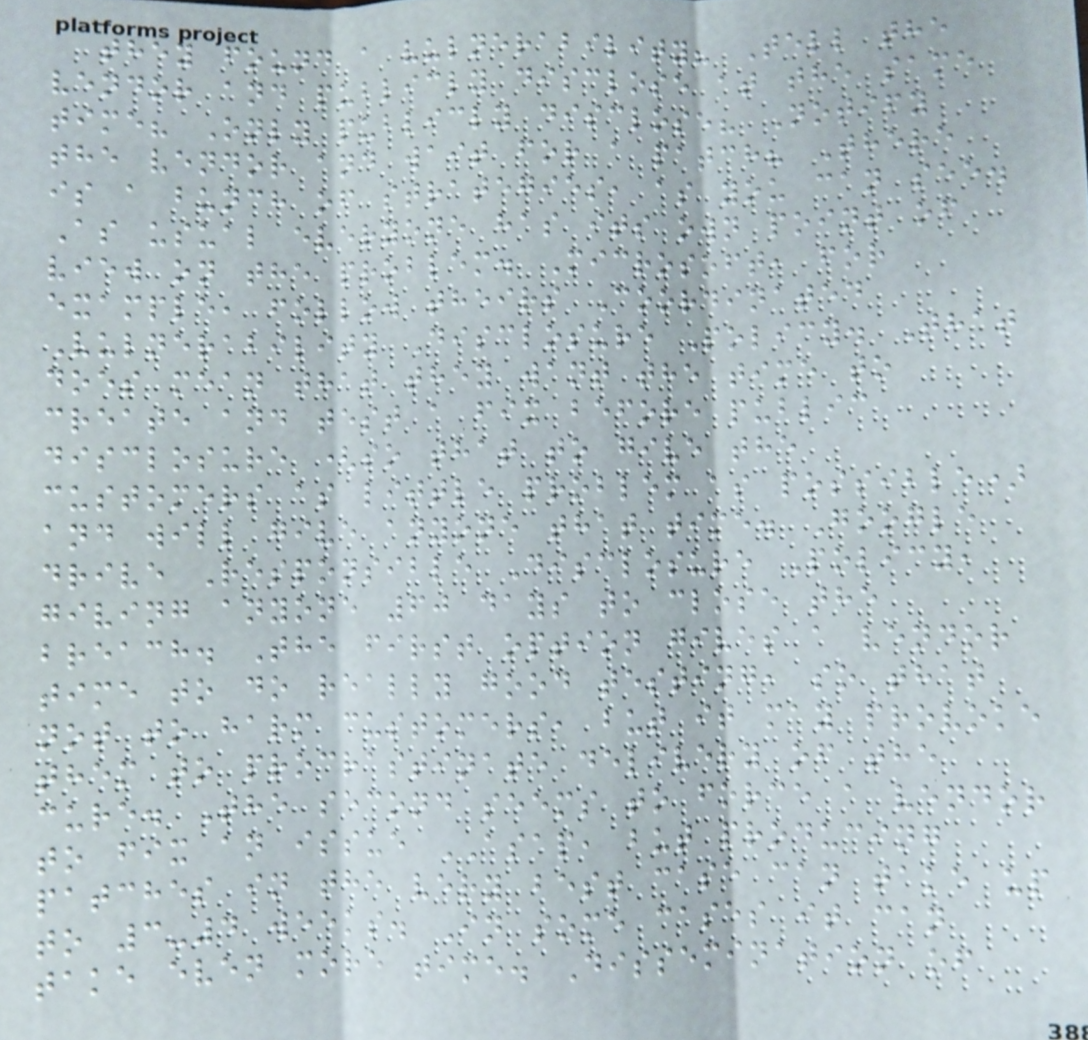they found a vulnerability? Tell the
vendor and publicly disclose at the same
time? Only publicly disclose? Notify
the vendor and wait for a patch? There
is a bunch of strategies, as you can see.
As usual everyone has its own point of
view on the problem. Microsoft, for
example, follow theirs Coordinated
Vulnerability Disclosure Policy. That
does mean that they want the time to
create and test a fix before public
disclosure (so that to give the
customers as little problem as possible)
and will give anyone that time. Google
drive Responsible Disclosure Policy,
giving anyone 60 days to close the
breach. The first option gives a vendor
time to do really good testing, so that
not to harm customers, but it may provoke
them to procrastinate delivery of the
cure. The second seems to force a vendor
to fix an issue ASAP, but producing
patches in the very best case can take up
to 3-4 weeks. In some cases it can
take even more time. Dissemination of
